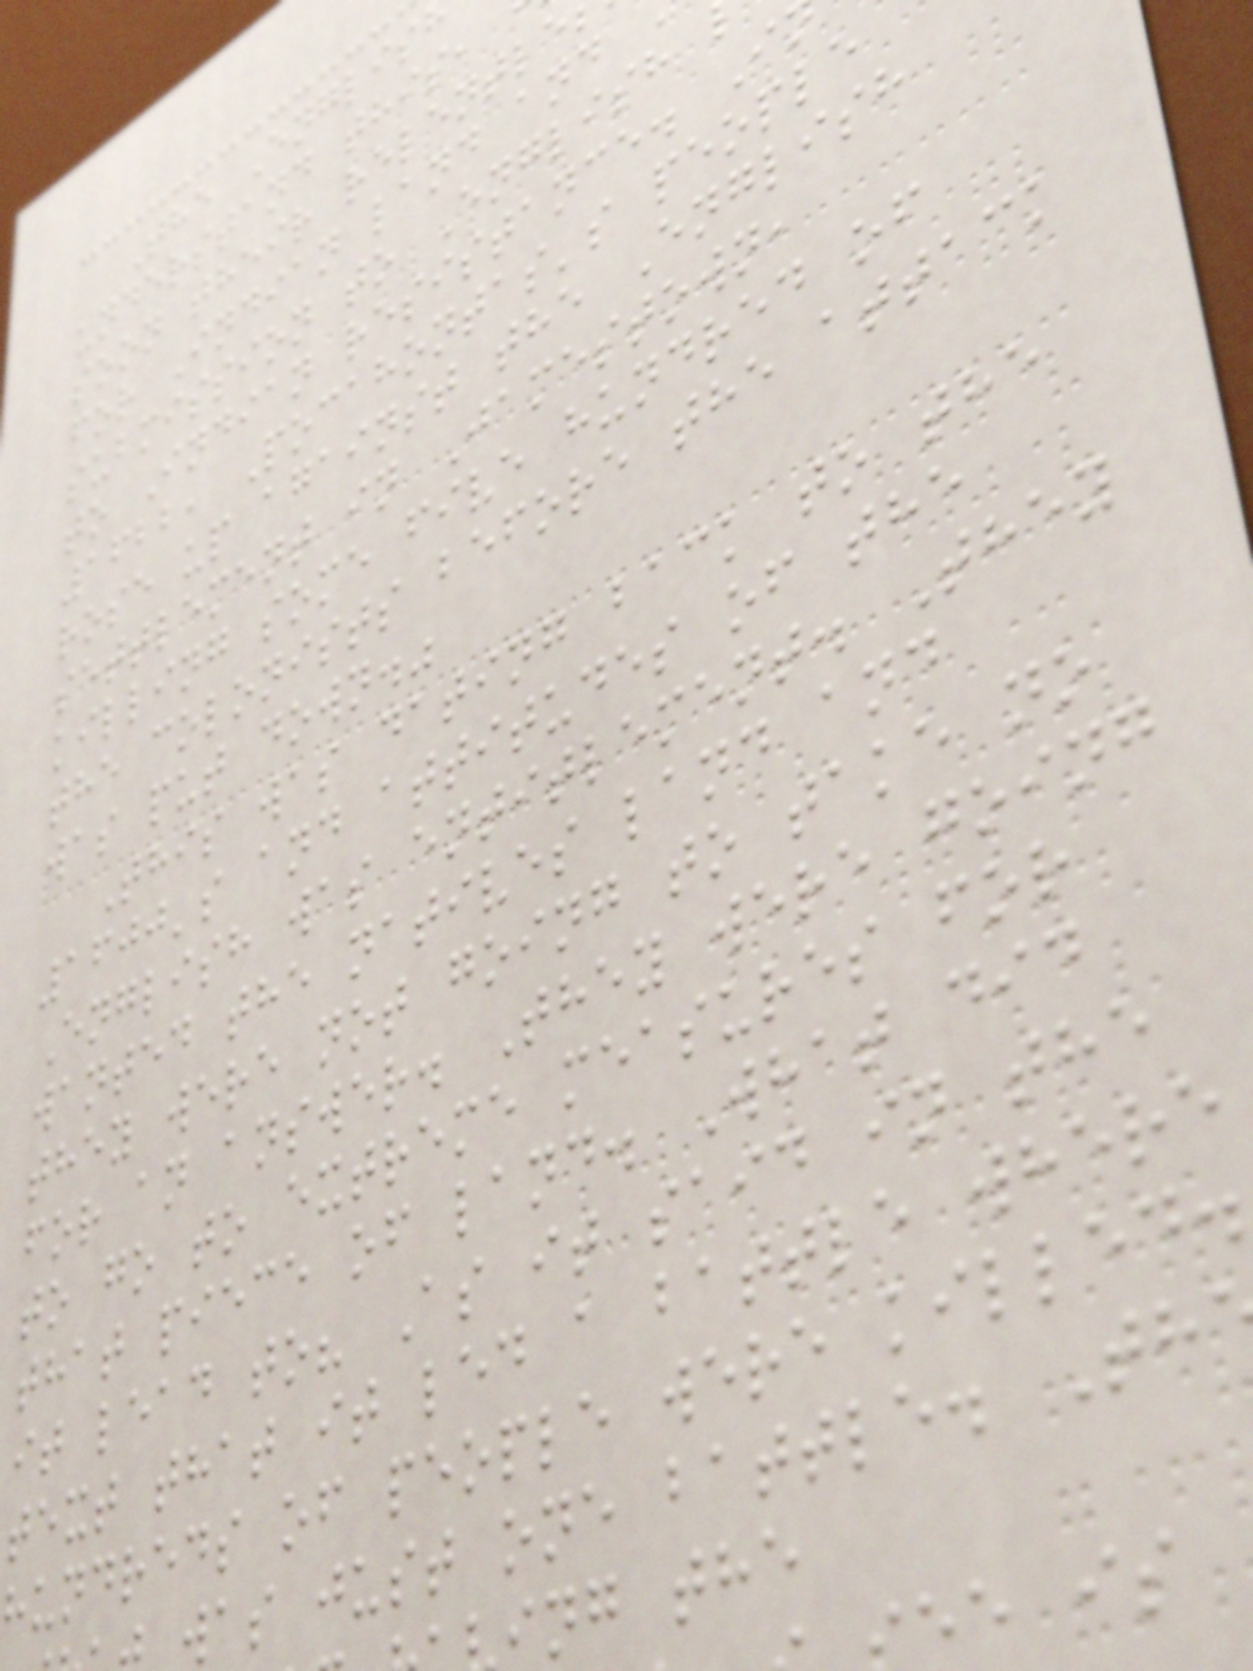The Englis
understand this,
soon their relentle
for Indian land and
submission to English
to Indian resistance. I
1622, Pocahontas's people
rose up against the English
settlement in Jamestown,
killing some five hundred of
the colonists before the attack
was put down."
This was dating back to the
1600's and attitudes of the
English was entitlement. They
wanted the natives land and
they were not going to take no
for an answer. They were going
to go to extreme measures for
that piece of land. What did
it lead to? As it said in the
text that it led a battle where
hundreds of people were killed.
was just one battle. Th
ing the
